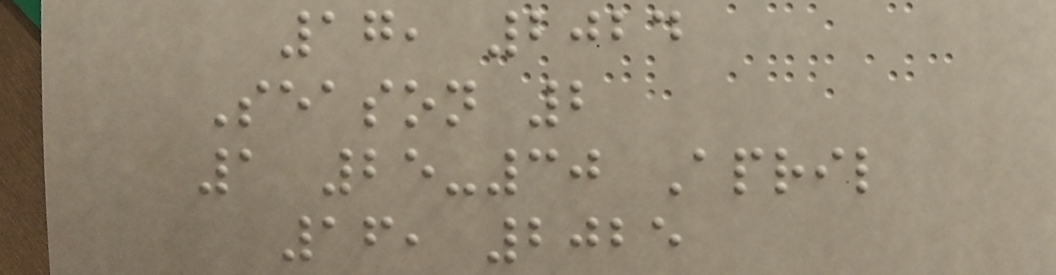17, 2024
Season 2
1 25-30 April
16, 2025
